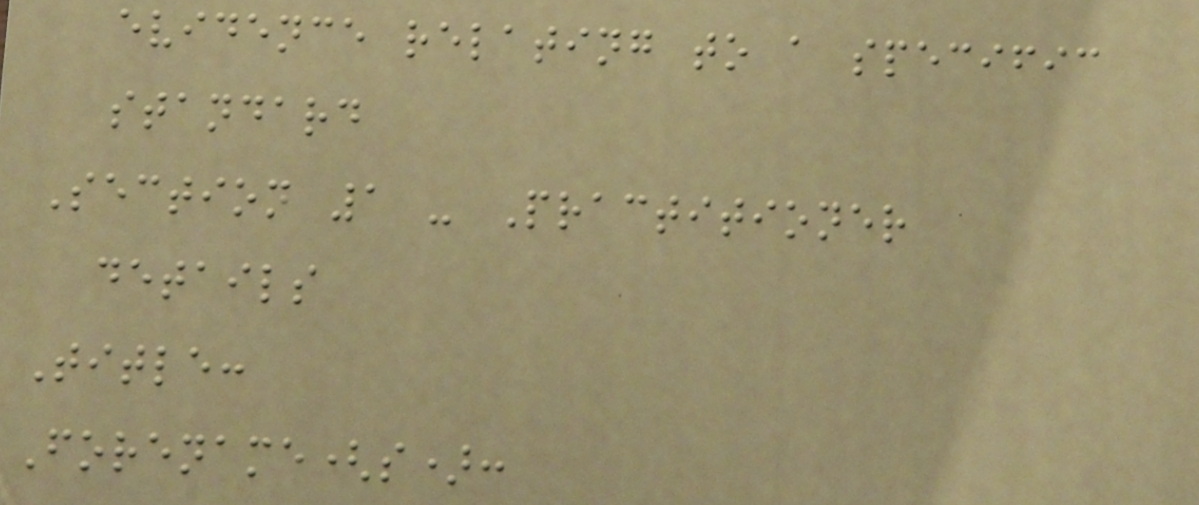evidence relating to a specific
standard
Section 1 - Practitioner
details
Title:
Forename(s):
